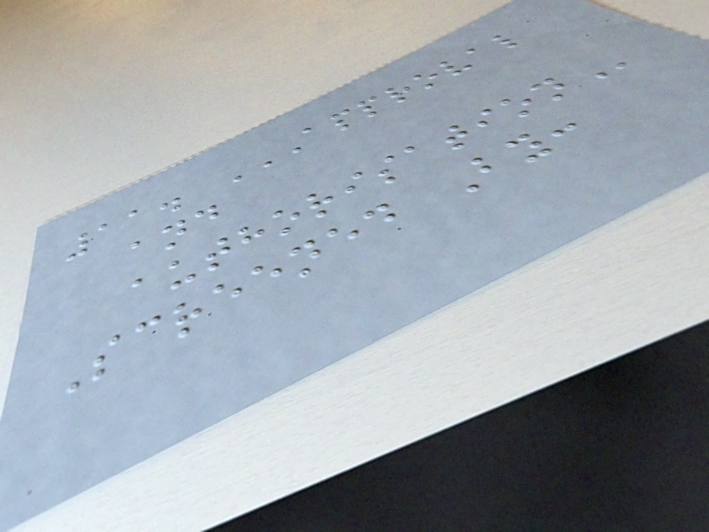11. APPROVAL
AND
AUTHORISATION
Screened By:
